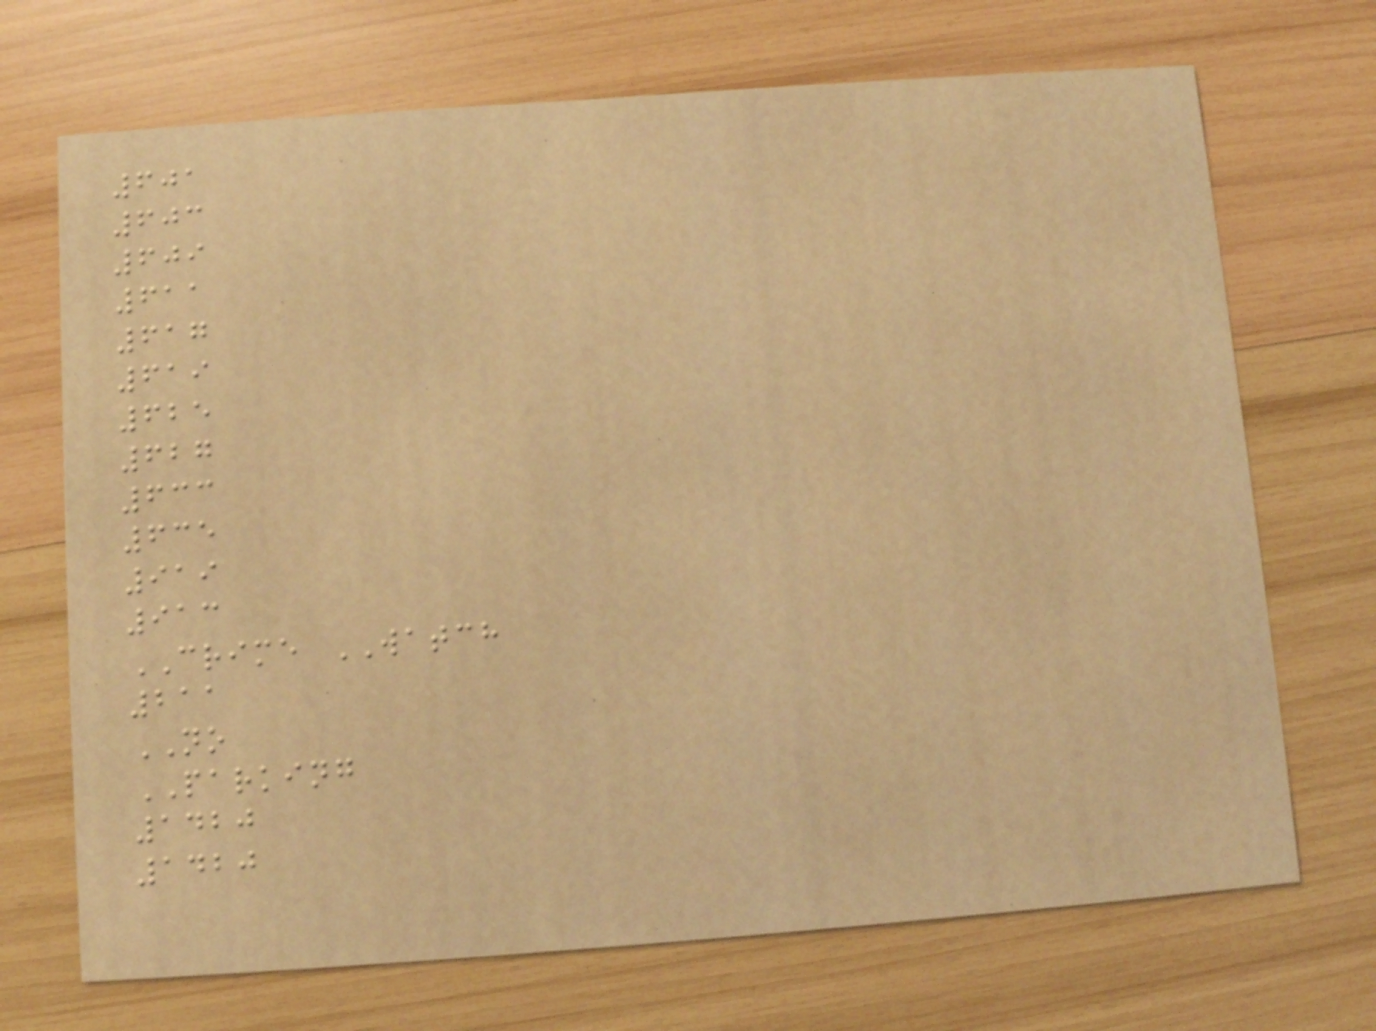601
603
609
611
617
619
625
627
633
635
919
913
CRIME WATCH
211
NO
PARKING
1420
1420
